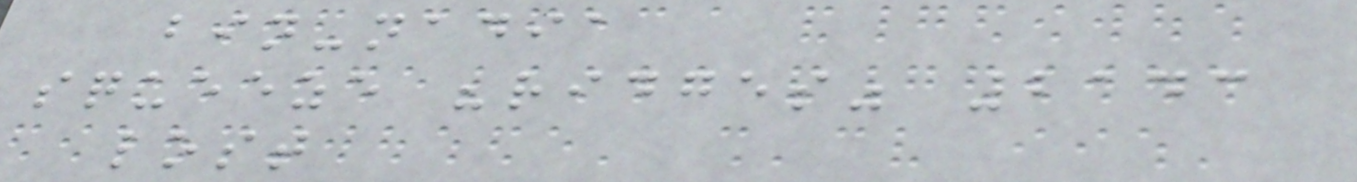bin-nadia
squeeze "ridges" 2143
lost
